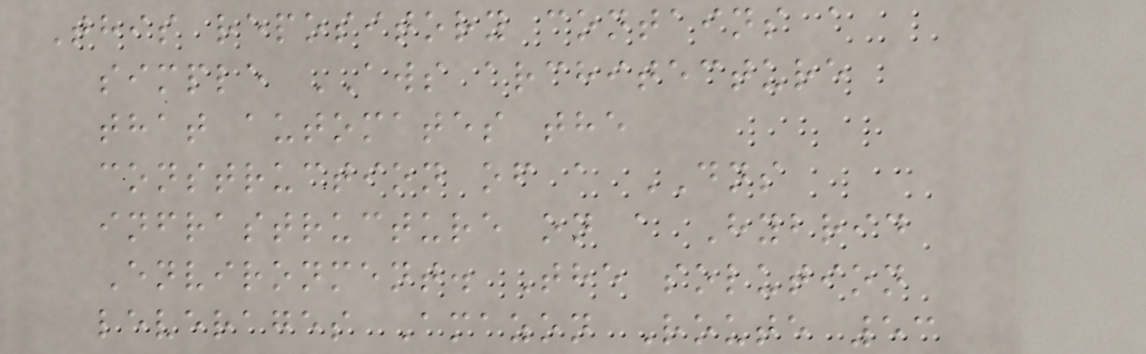This repository contains a
simple AWS architecture
that automates the
construction of a DNS
infrastructure on a Hybrid
Environment. The solution
leverages Amazon Route 53
